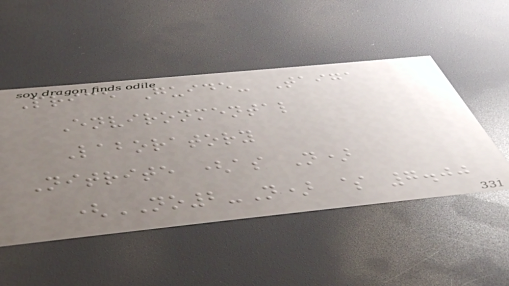Price Guide- Taiga
Environmental
Laboratory
Nitrite (as N)
(NO2-N) $ 7.00
